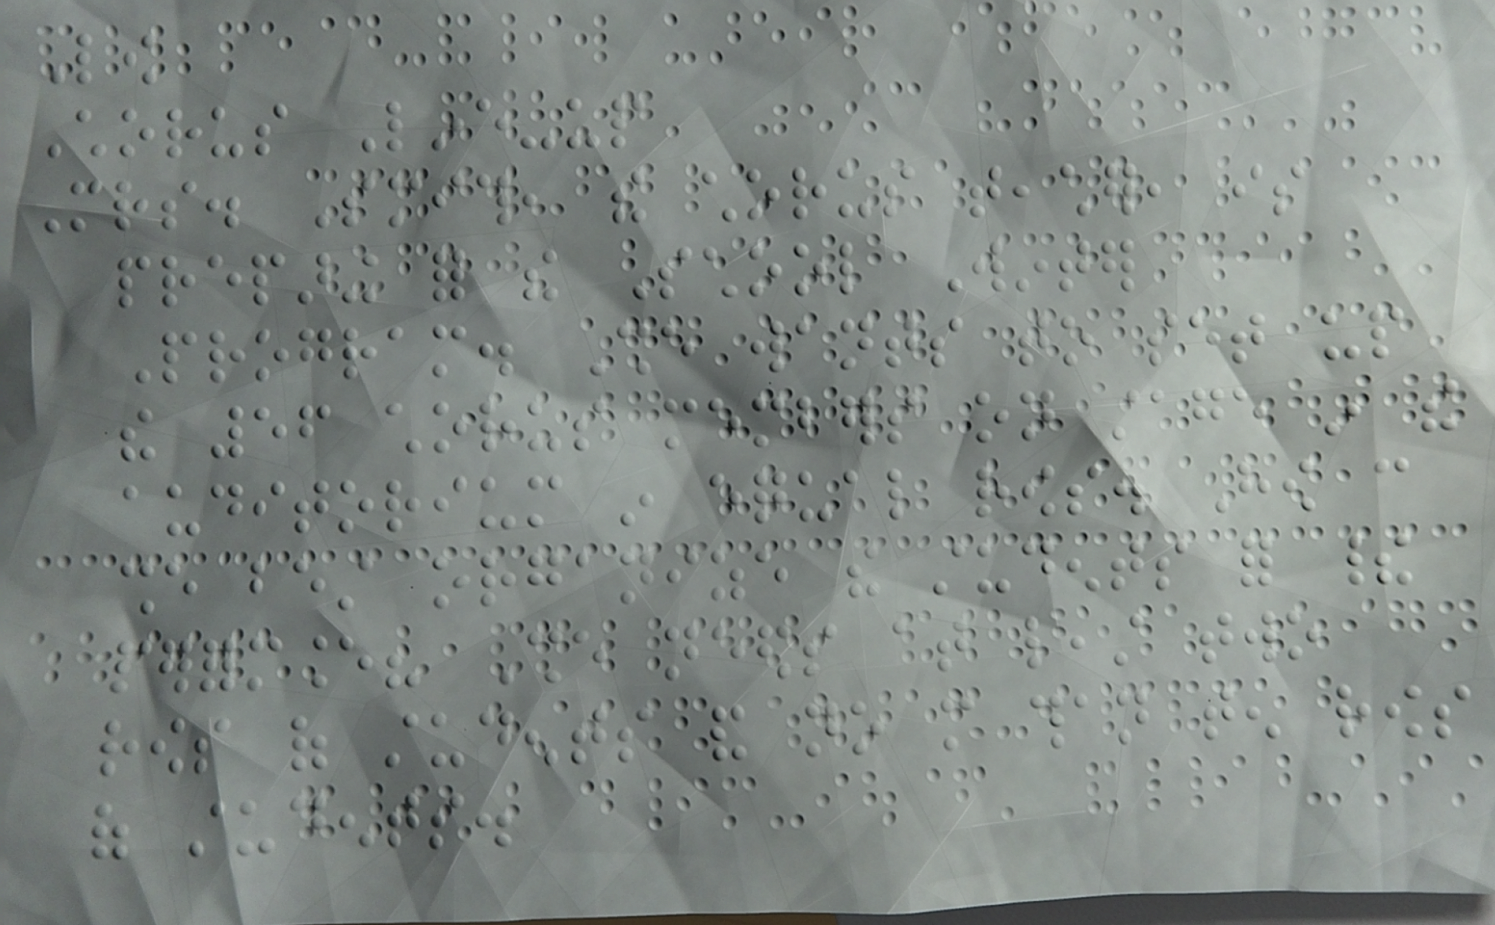Low
Chorus Line-up
Mrs. Smith, the chorus teacher, is
preparing for the School Winter
Program. She wants to set up
the 56 chorus members on stage in the
auditorium in equal rows. How can
she best organize the students for their
performance? She needs at least two
rows of students and no more than ten rows
of students.
